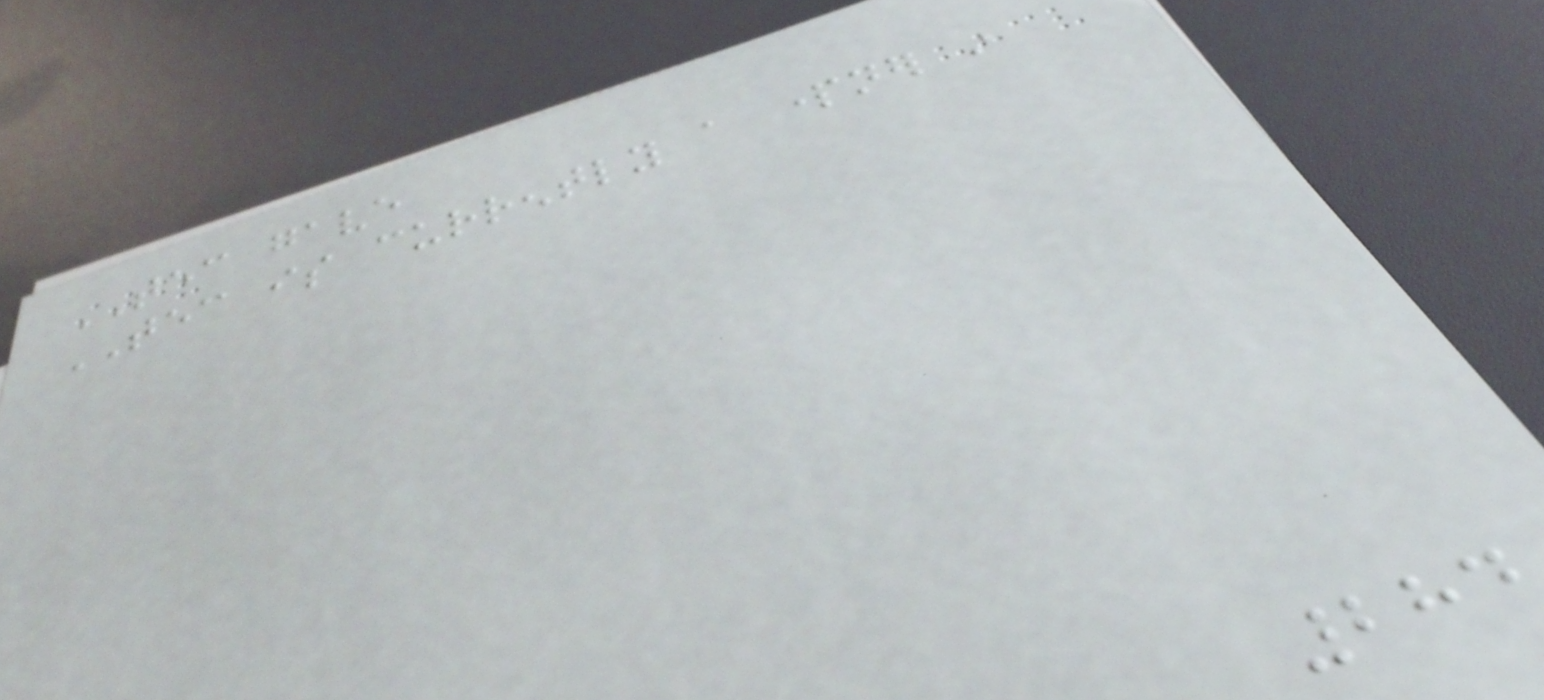TEC gave
TEC is currently a partner in
284
